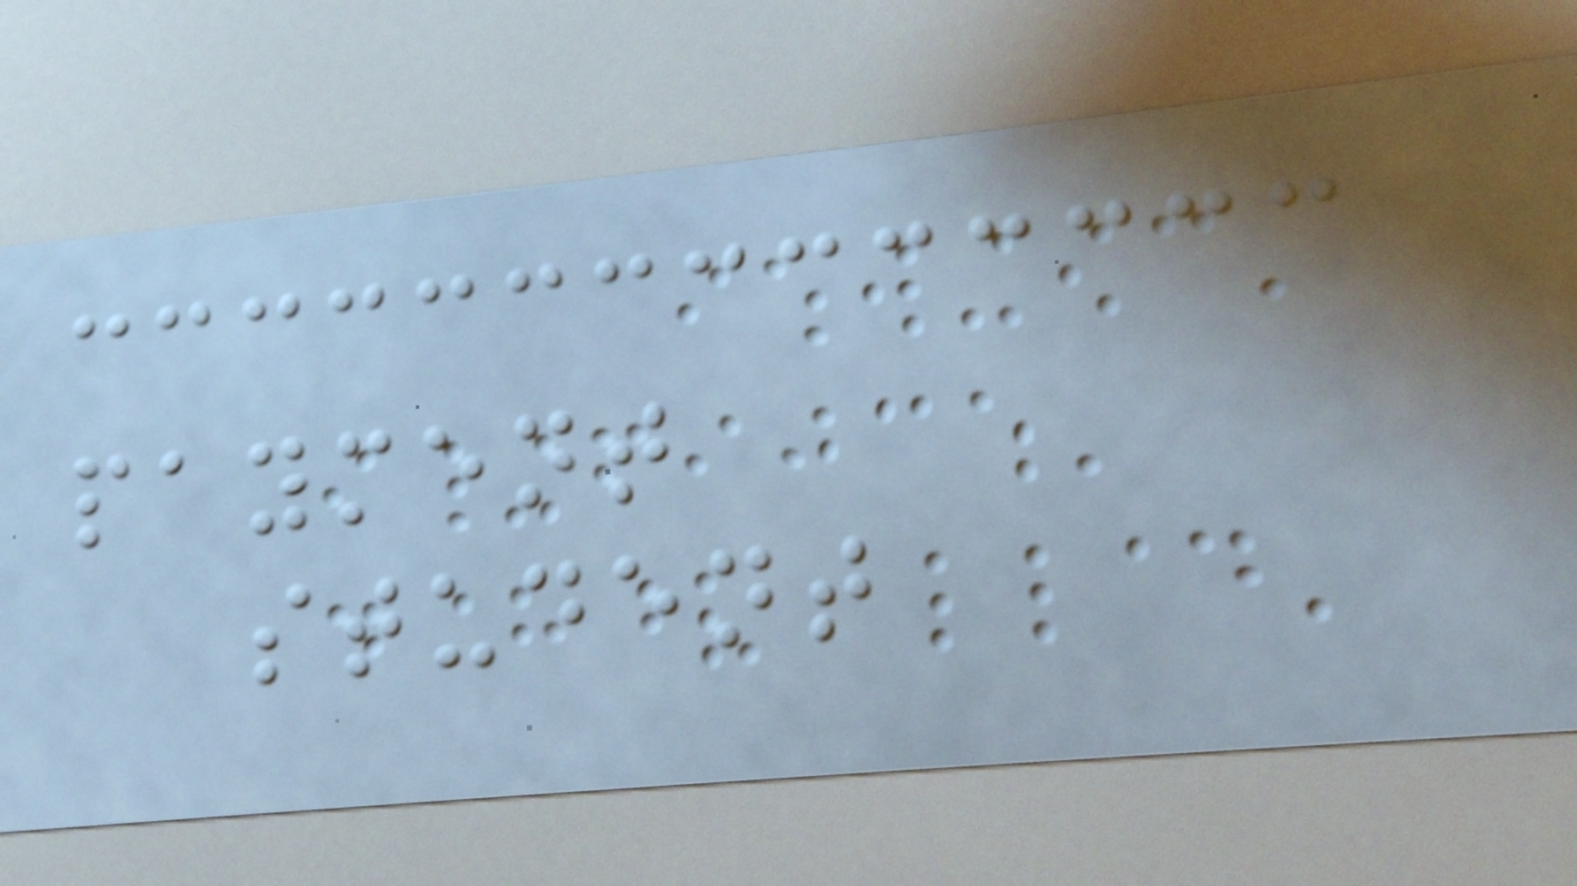payment
student
